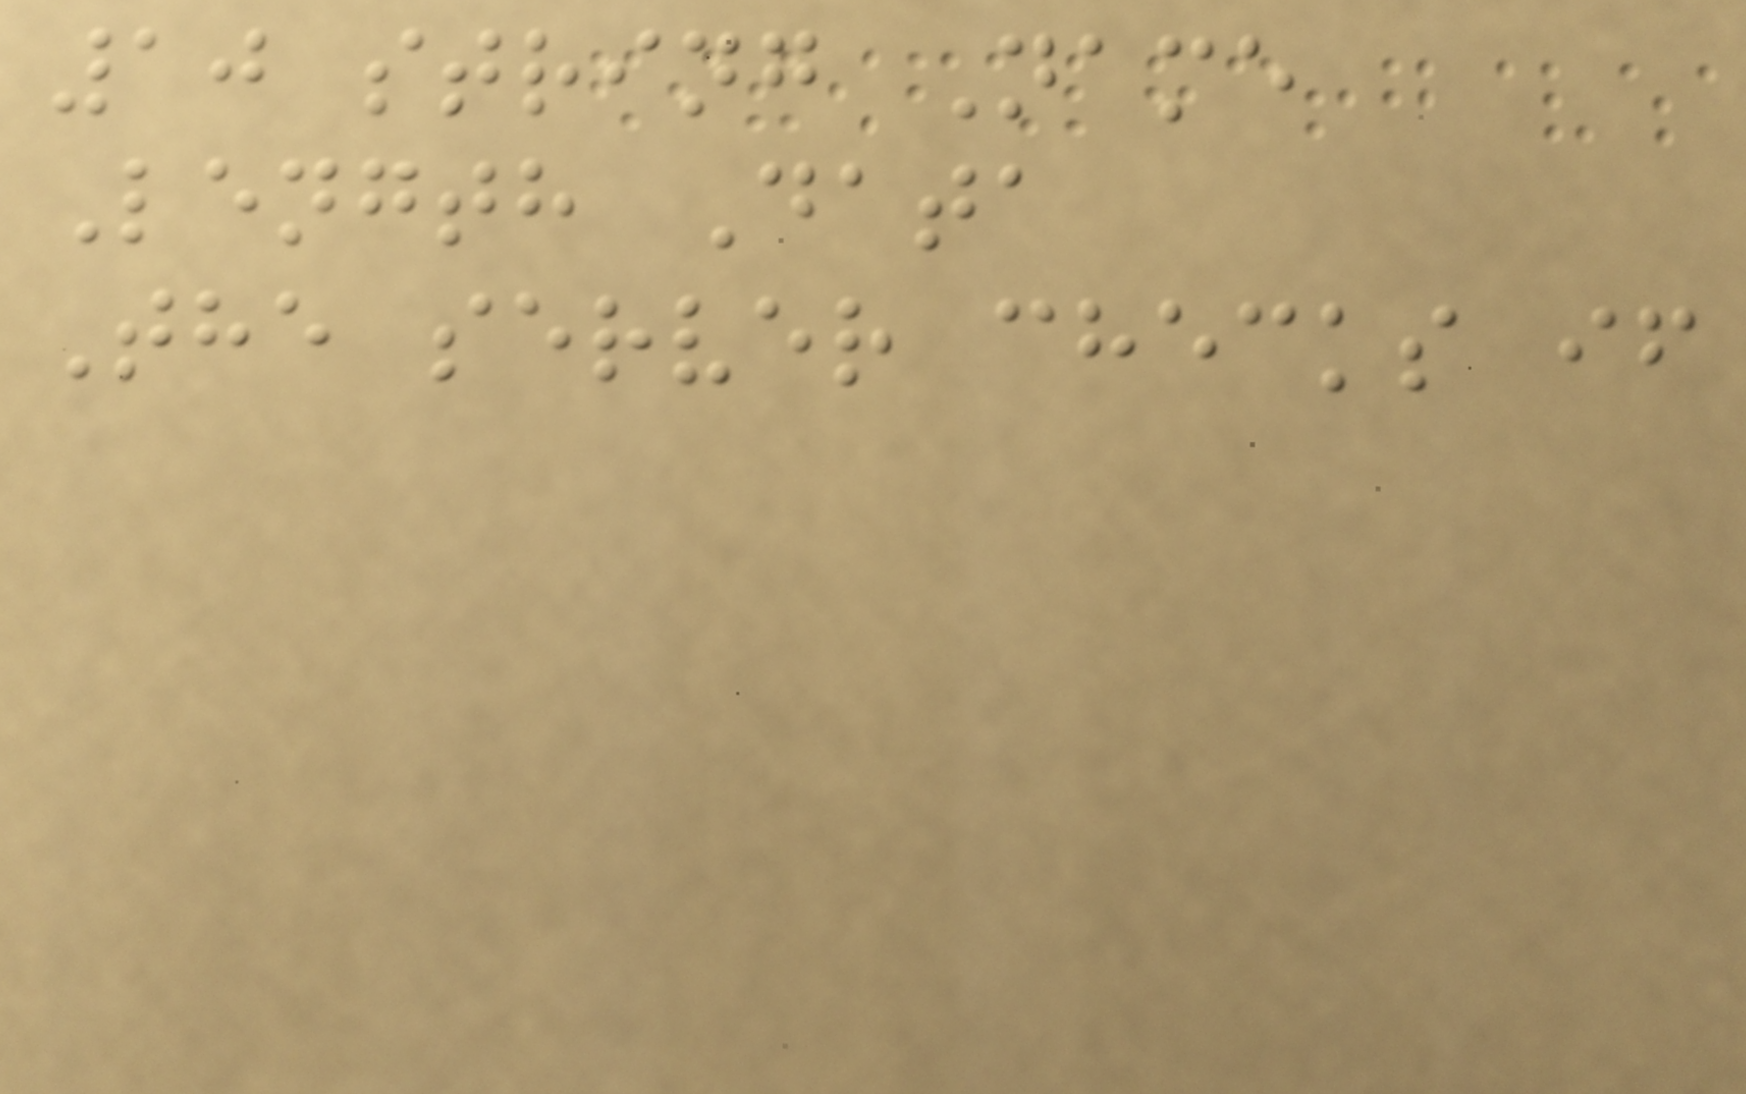10 string Name
Length Data
The server checks if
